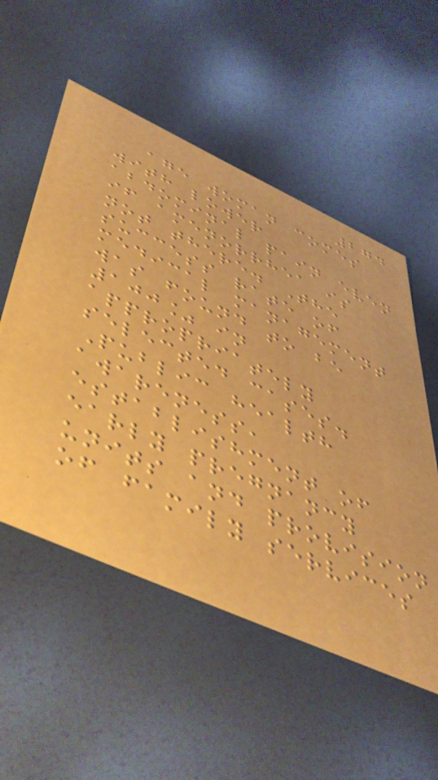274
age woman comes
with lower
abdominal pain even
if amenorrhea is
not there. The
success rate of
medical management
was found to be
100% in
appropriately
selected cases.
Public health
awareness,
establishment of
early pregnancy
units and provision
of family services
